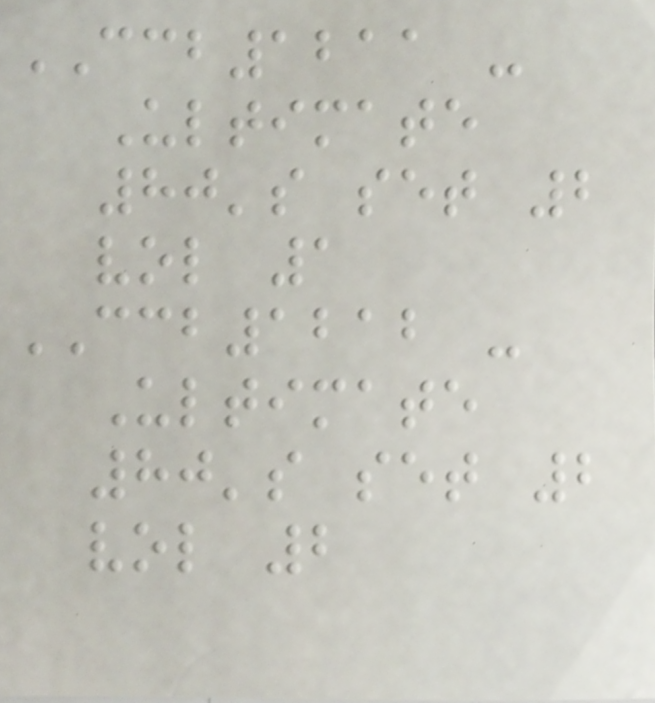CCB1211 -
Ultimate
80's set 2
vol 1
CCB1212 -
Ultimate
80's set 2
vol 2
